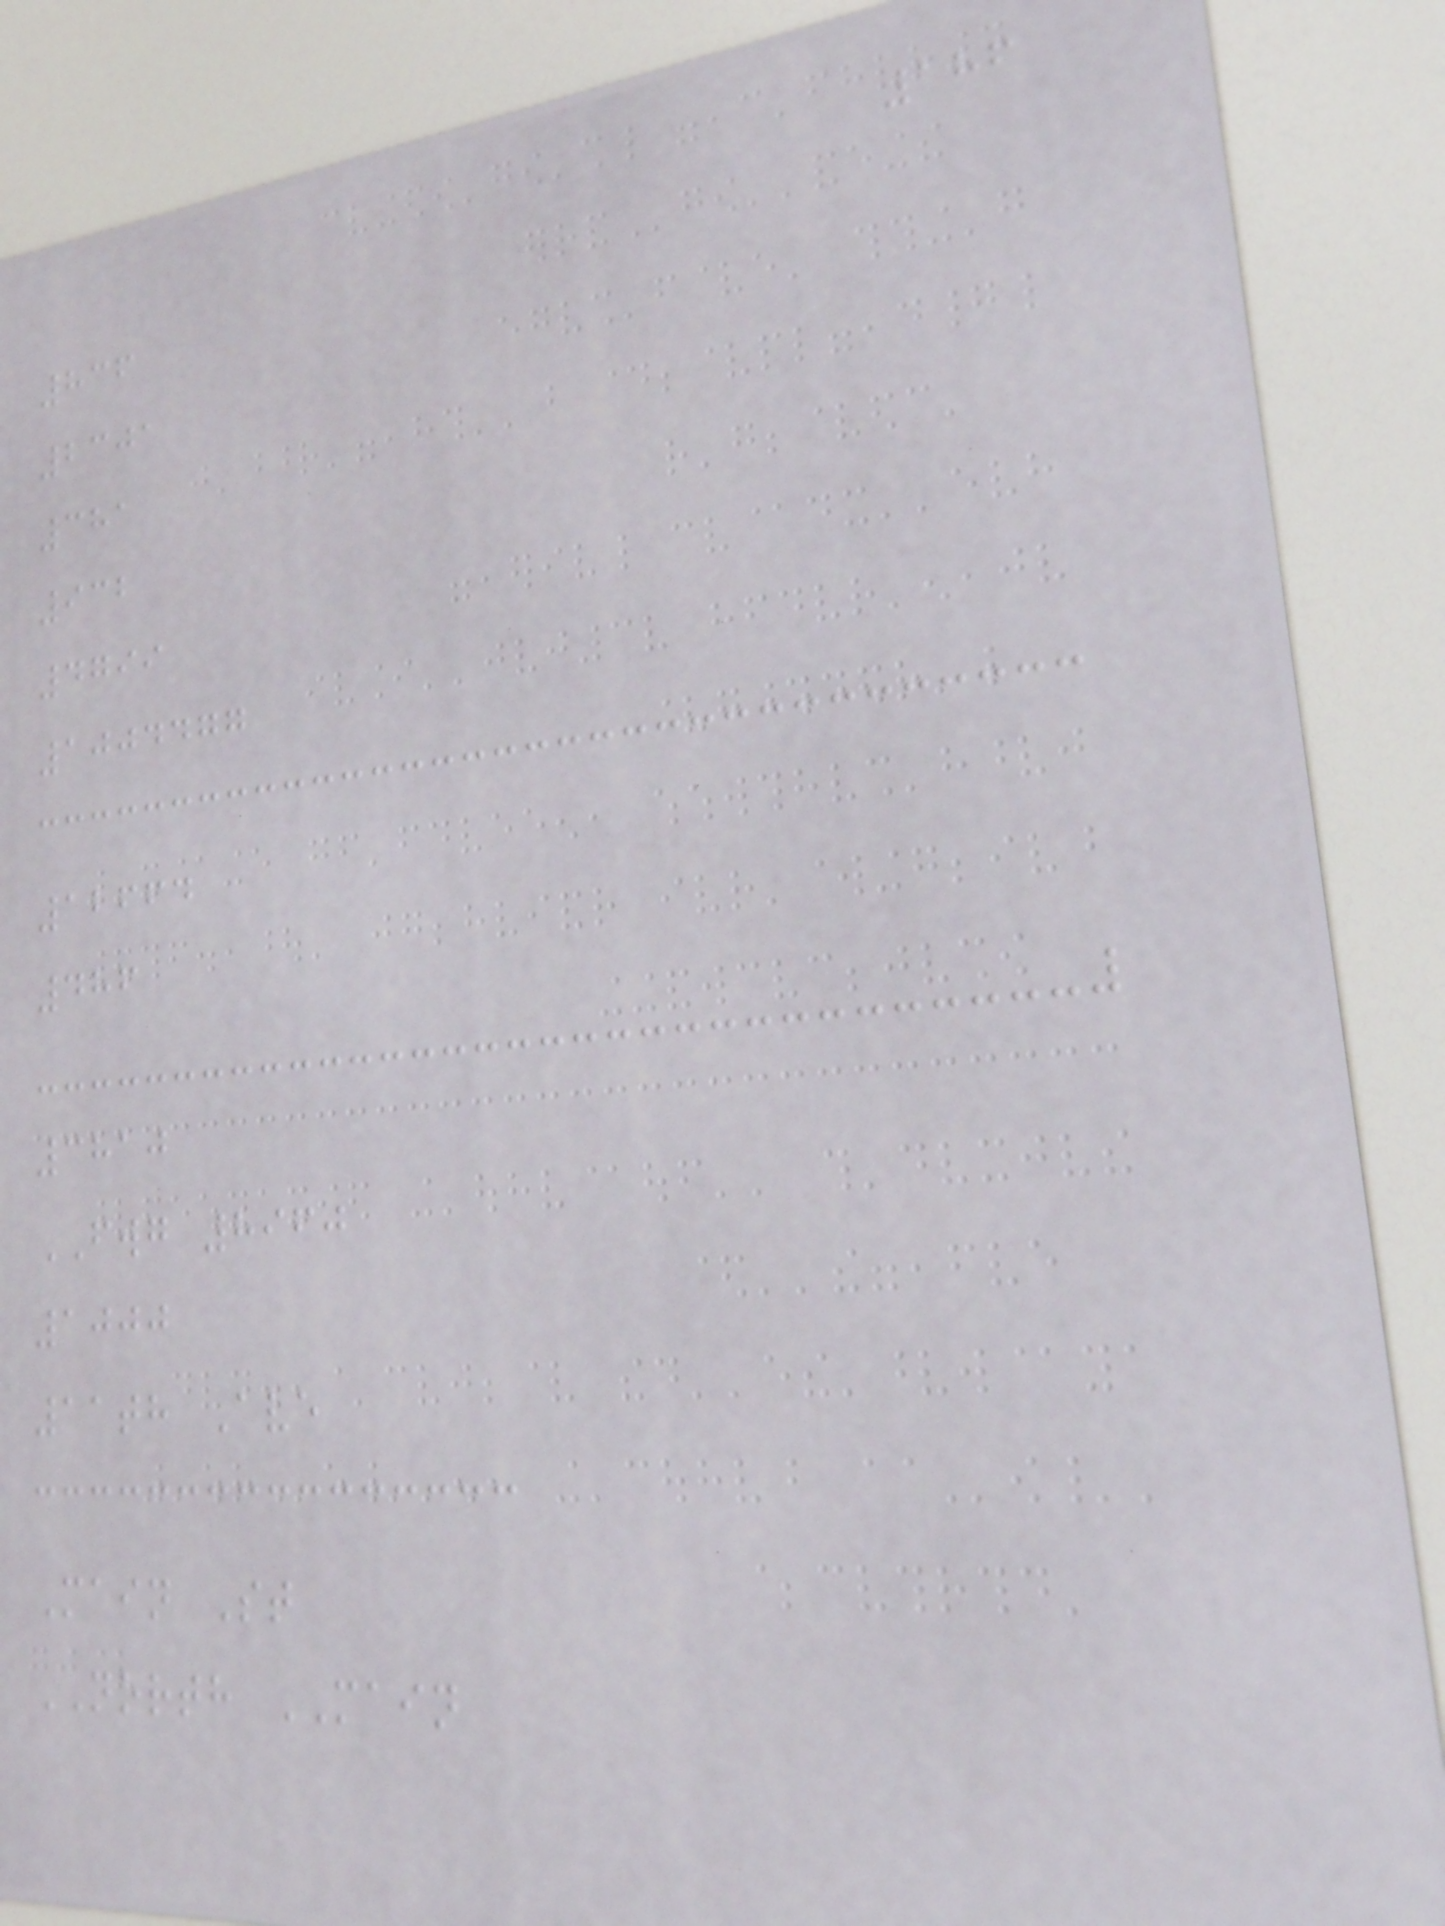186
836
2301
381
932
4799
1004477
12664
486
3810
FWG 8960
1000
11th Ave
Main St
NORTH MAIN
